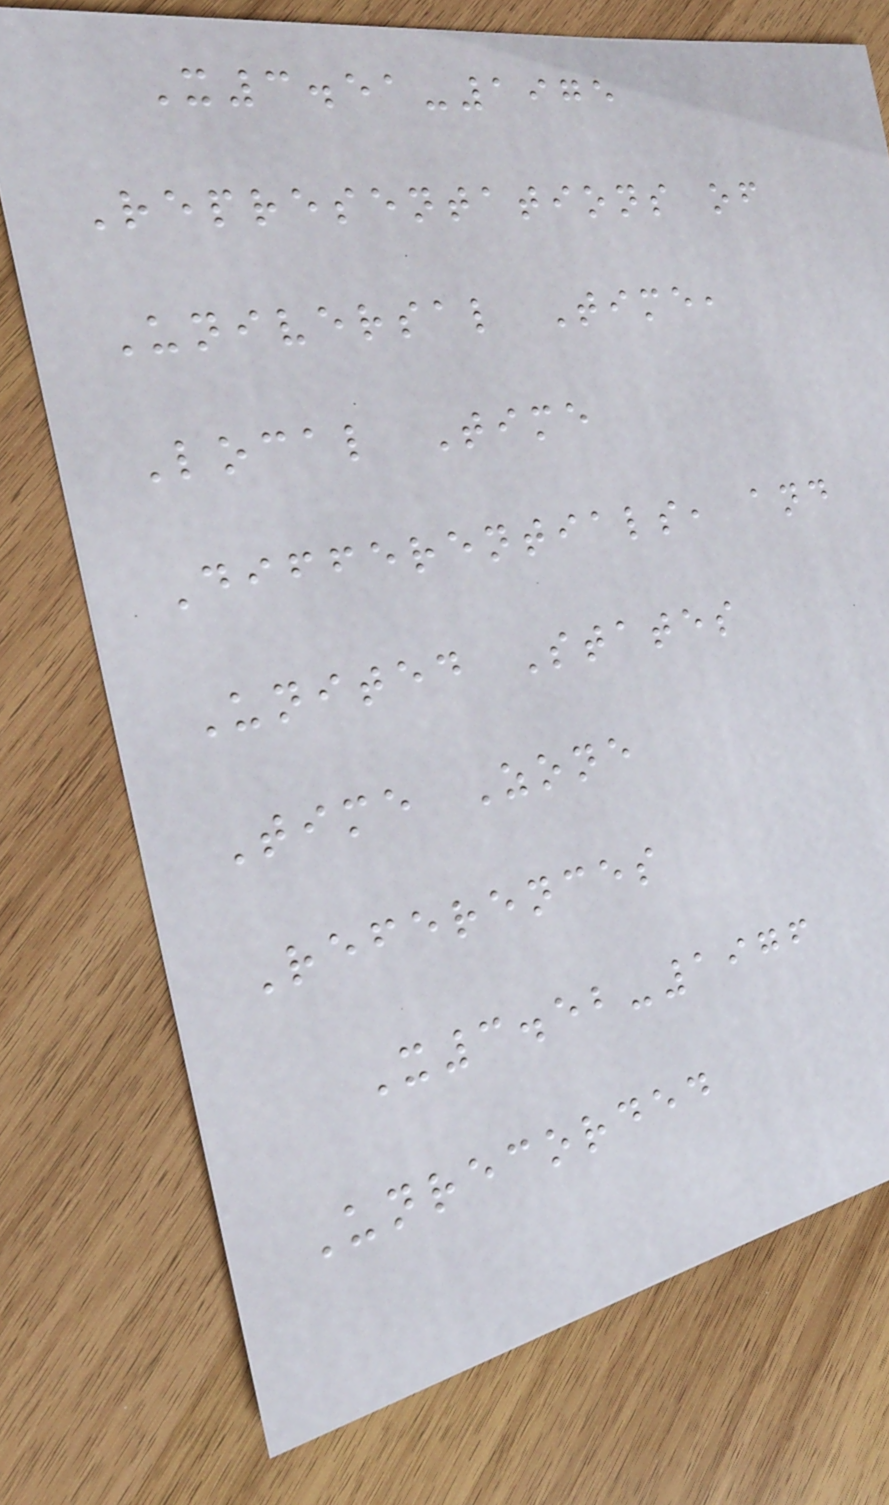X3.51-1975
Representations of
Universal Time,
Local Time
Differentials, and
United States
Time Zone
References
X3.52-1976
Unrecorded
